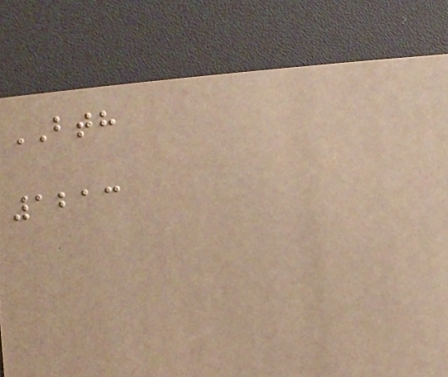BTH
1213
